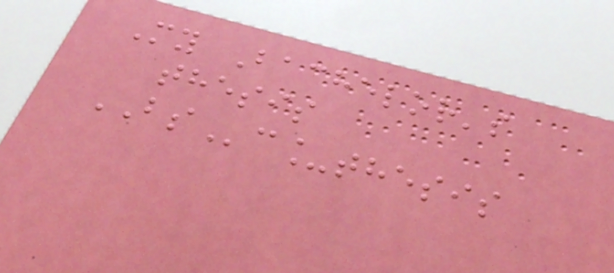My Bachelor's
thesis
BSc_thesis
